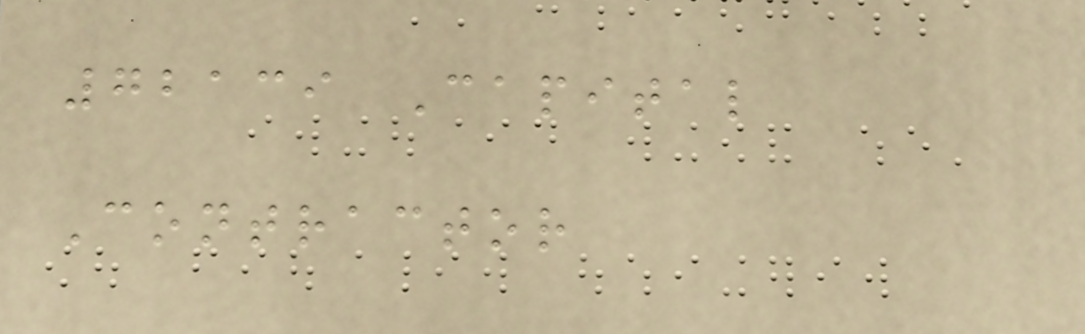72139 Capital
Contractor
